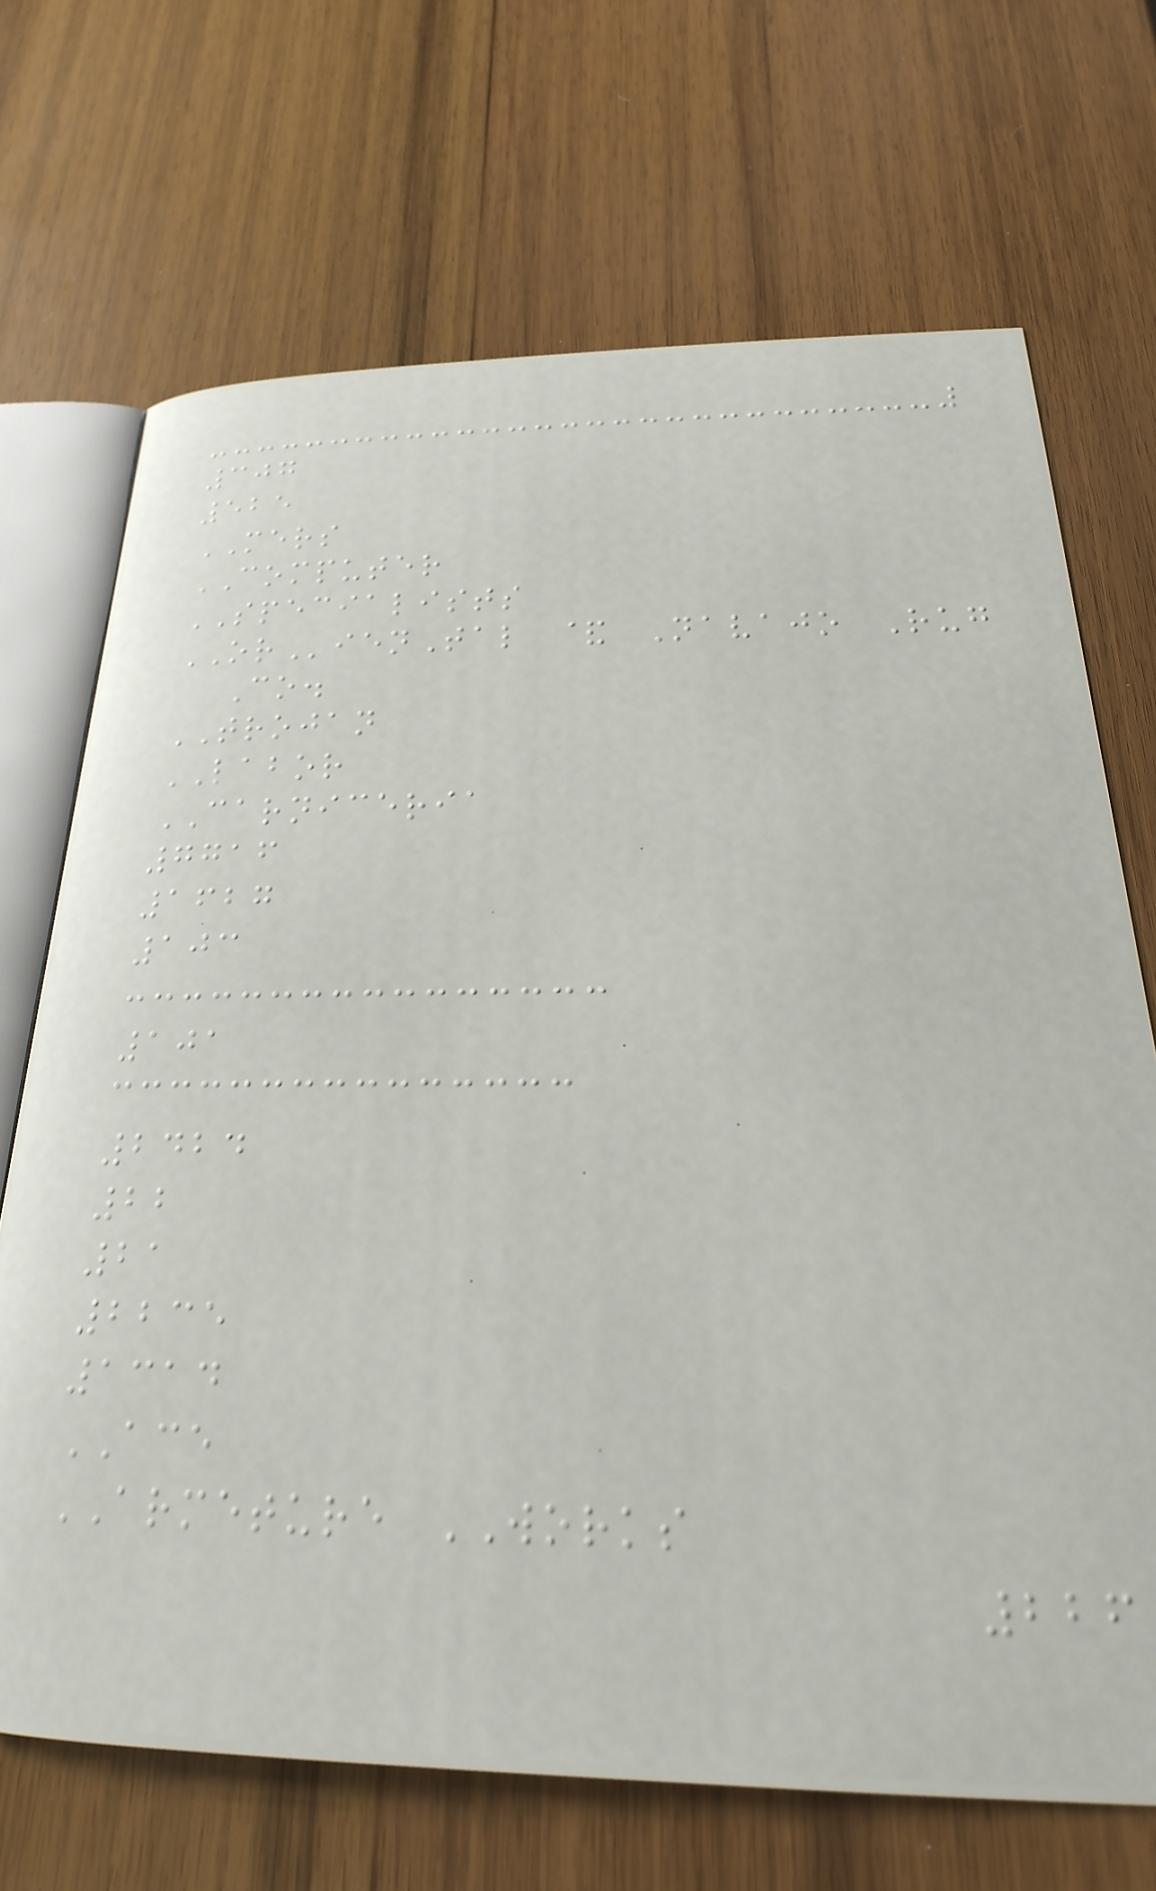307
525
MERS
COMPUTER
SPECIALISTS
ORienTal & Navajo Rug
Co.
TROJAN
LABOR
CARNICERIA
7716
1627
103
101
2424
22
21
2235
1314
ACE
ARMETURE WORKS
226
